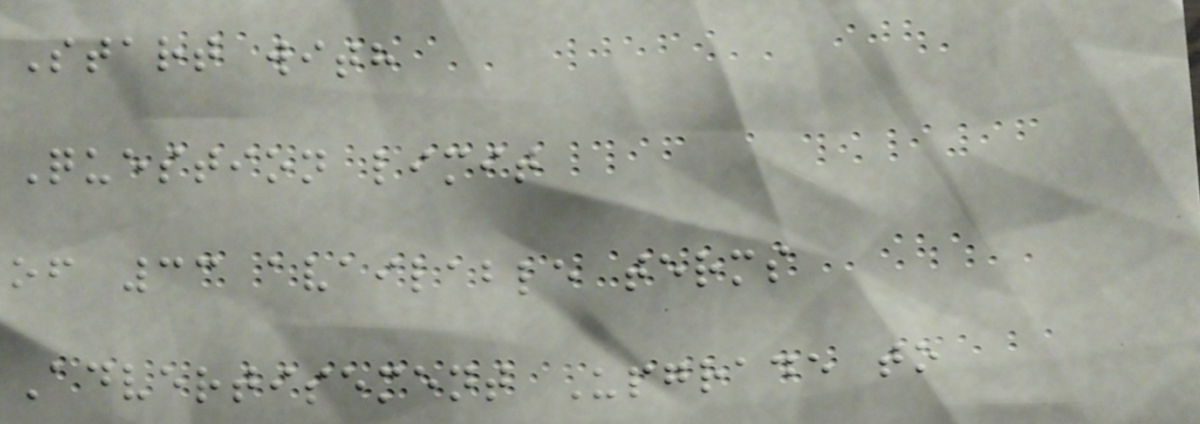Start with
Question limit
of 33 available terms
Advertisement Upgrade to
